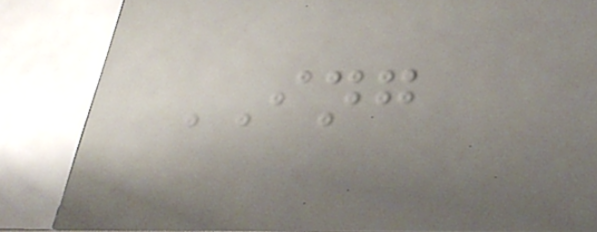ING
